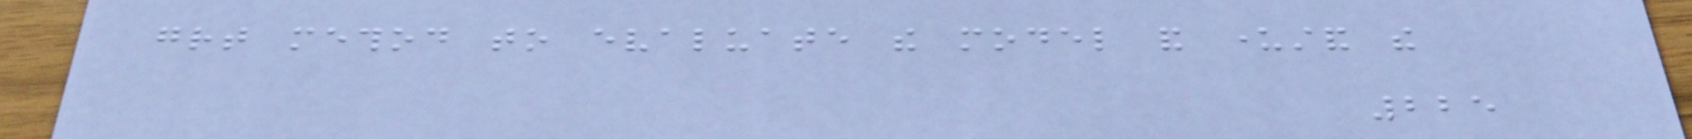great method to evaluate the model and understand the
225
